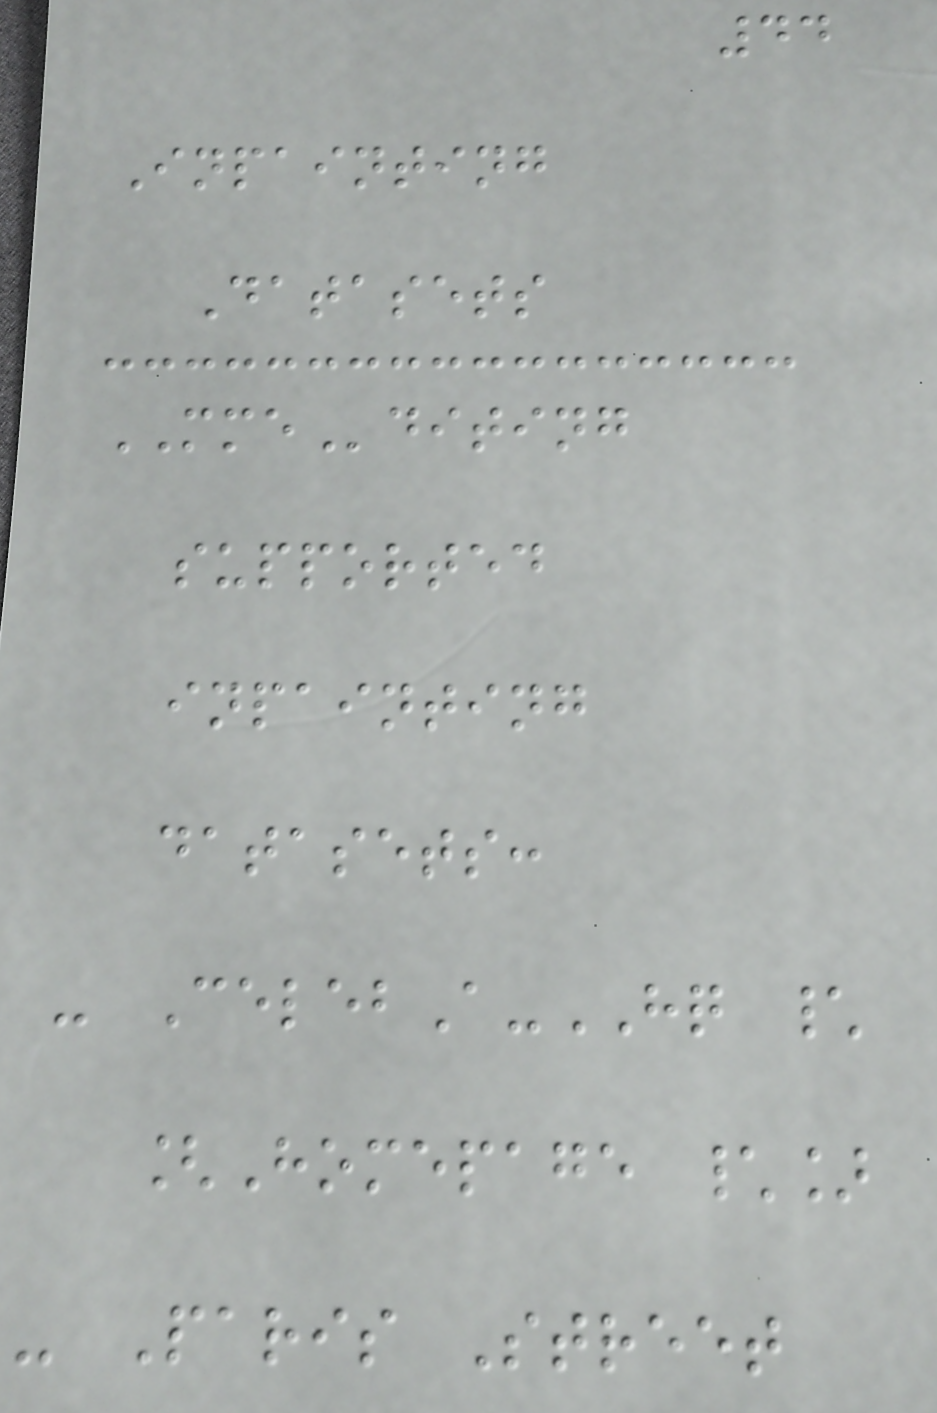44
Inpainting
Datasets
MMEditing
supported
inpainting
datasets:
- CelebA-HQ \
[Homepage \]
- Paris Street
